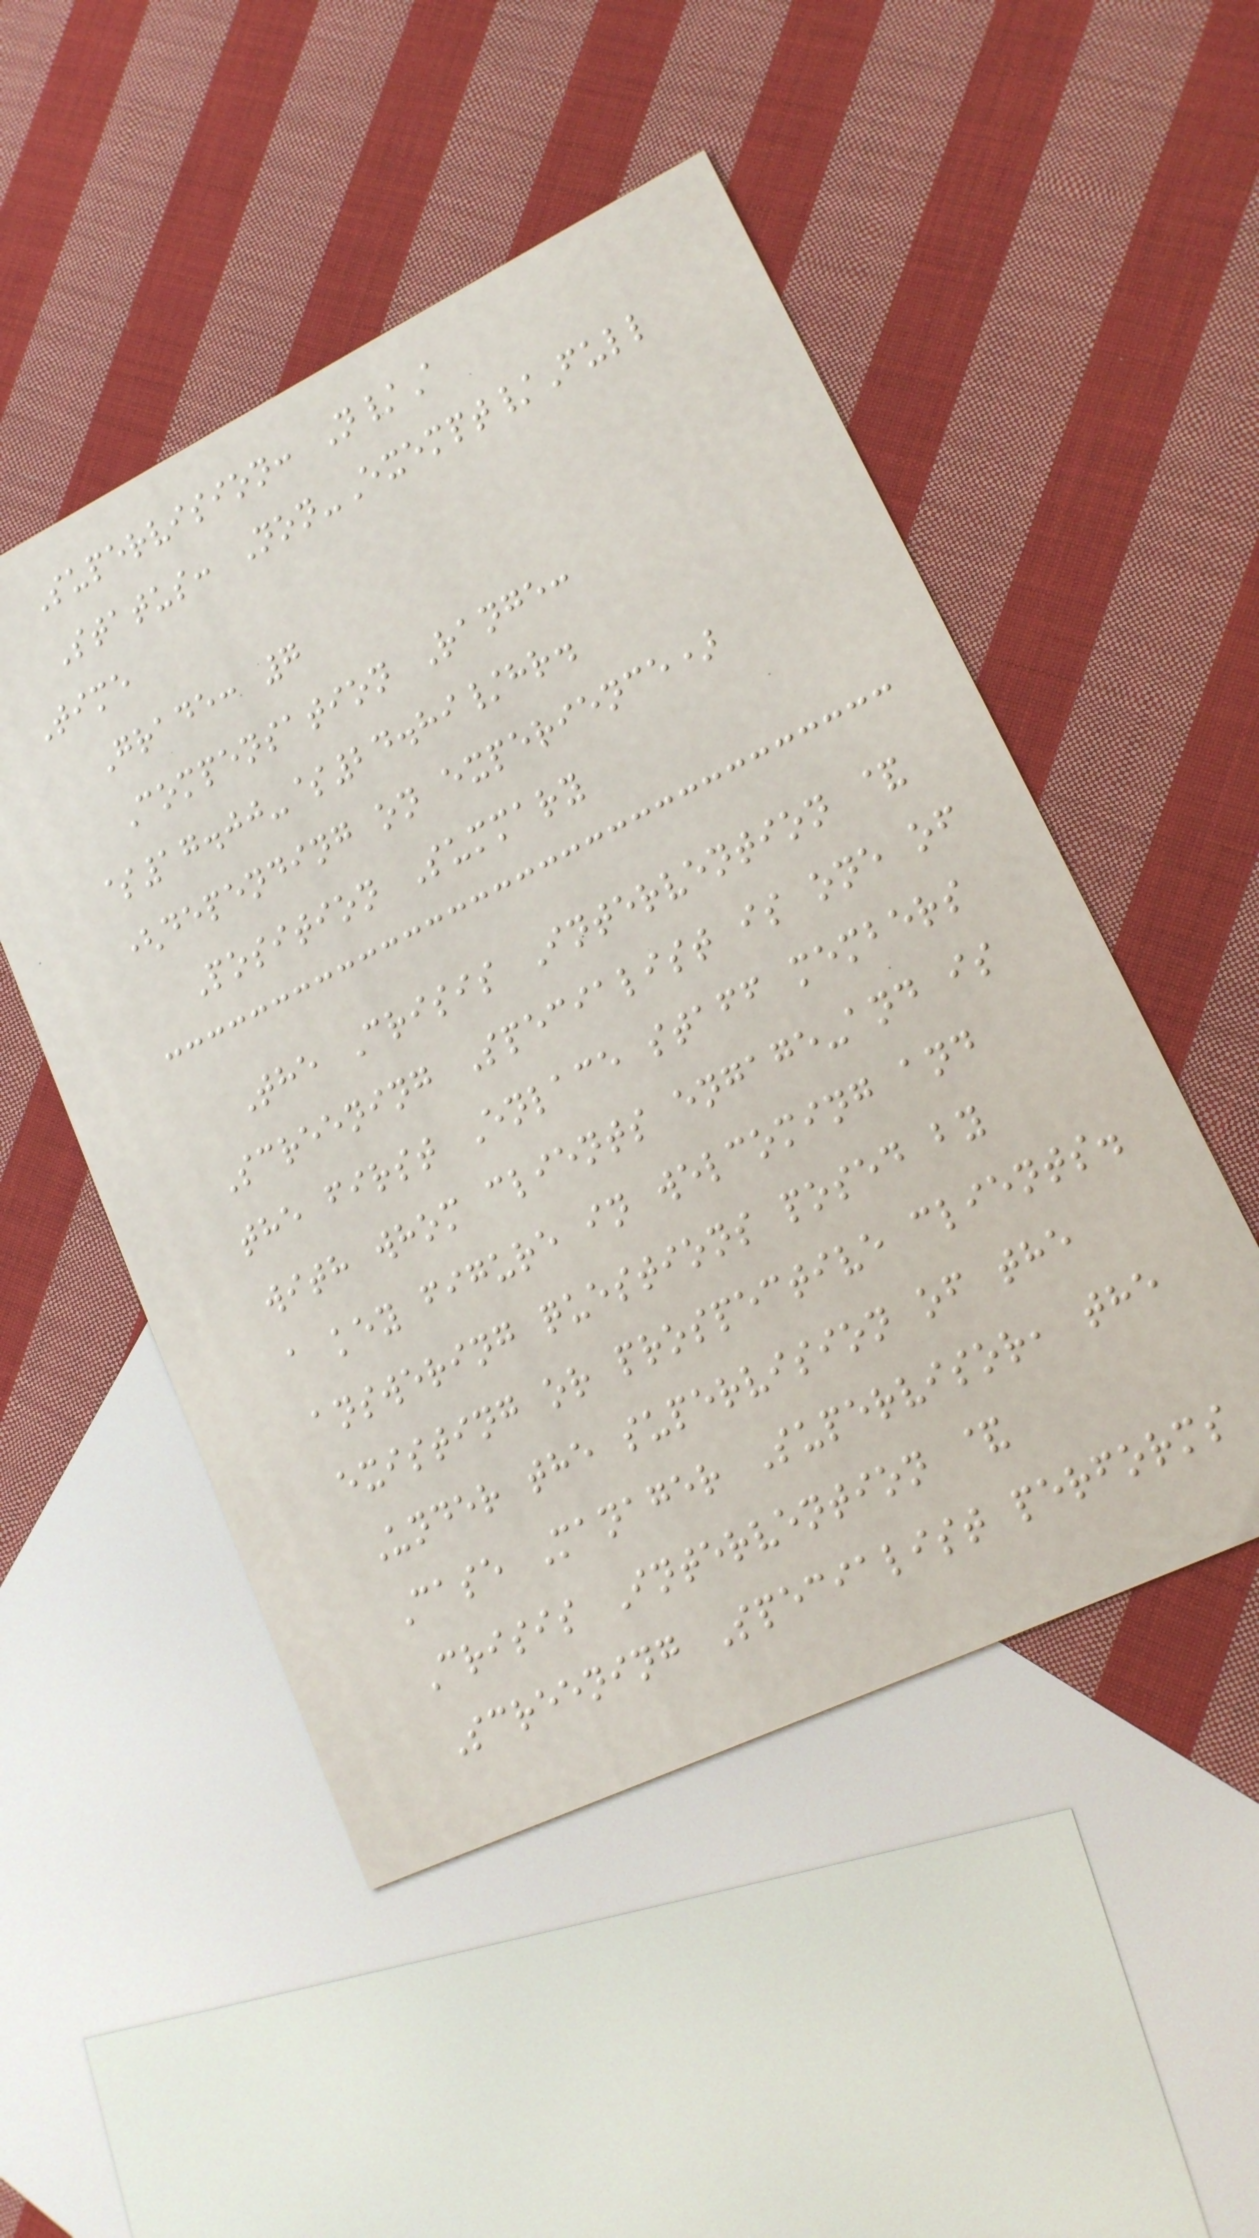Supervision: N/A
Status: Non-Exempt/Full
Time
Grade: 7
Compensation Range:
$17.00-$24.89/hr.
(depending on experience)
Position Summary
The Crisis Intervention &
Screening Specialist is one of
the first Enlace staff members
with whom clients engage-and is
a key figure in welcoming and
answering questions posed by
existing or prospective clients.
Under the supervision of the
Case Manager Supervisor, the
Crisis Intervention &
Screening Specialist performs
